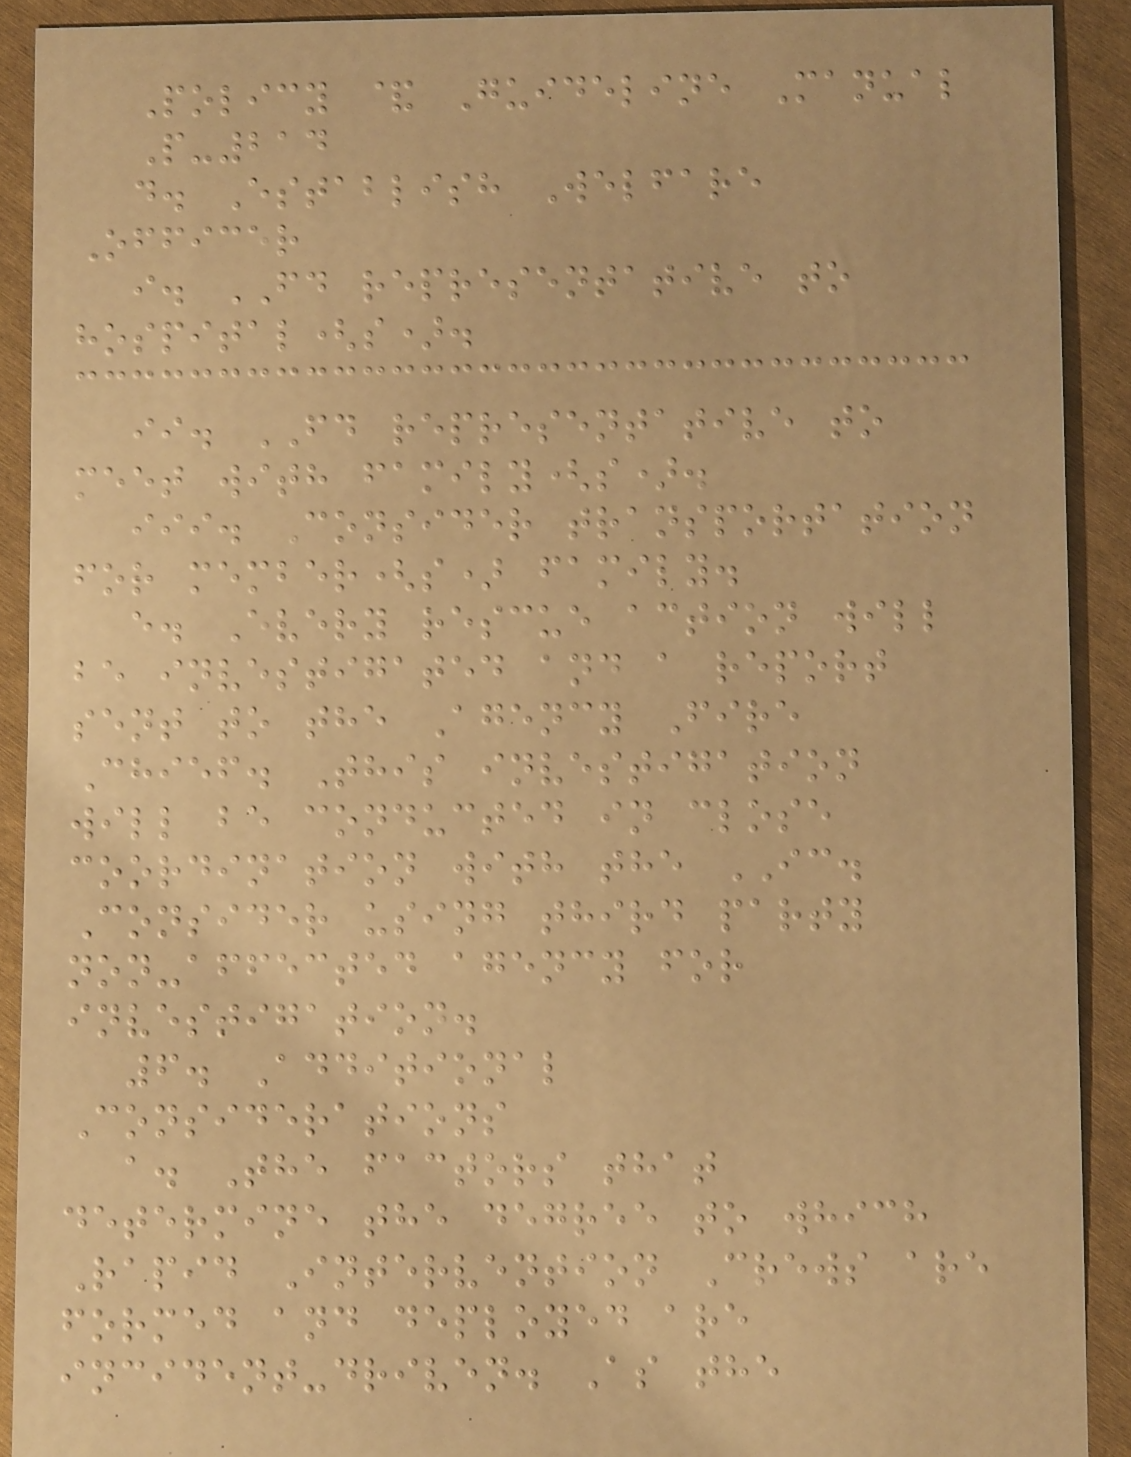Policy & Guideline Manual
P-214
d. Establish Welfare
Officer
i. FD representative to
hospital(s).
ii. FD representative to
meet with family(s).
iii. Consider transportation
for member(s) family.
e. Every rescue action will
be investigated and a report
sent to the Agency Fire
Chief. This investigation
will be conducted in close
coordination with the IC.
Consider using third party
non-affected agency for
investigation.
6. Additional
Considerations
a. The factors that
determine the degree to which
Rapid Intervention Crews are
formed and deployed are
incident-driven. As the
